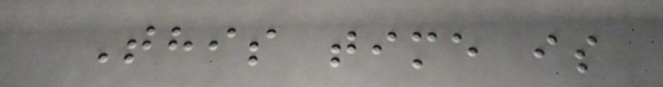This time is
